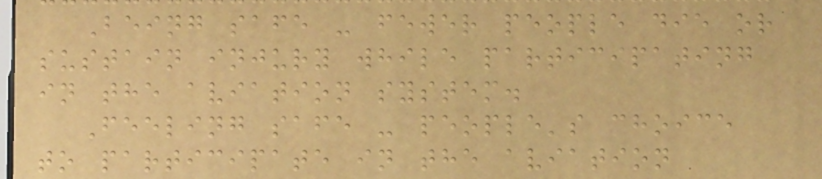Being safe - fewer people die or
sustain injury while participating
in the aviation system.
Feeling safe - people's choice
to participate in the aviation
